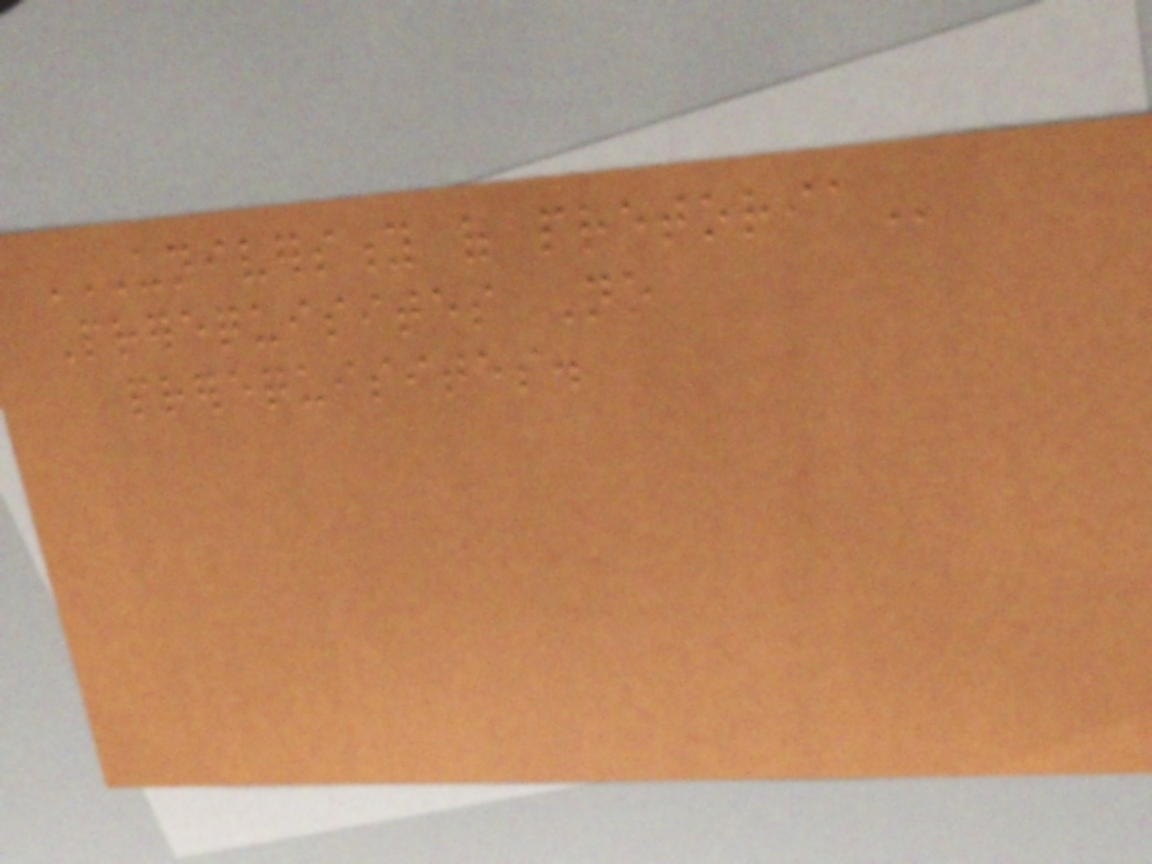UNIVERSITY OF PRETORIA
Prerequisites No
prerequisites.
